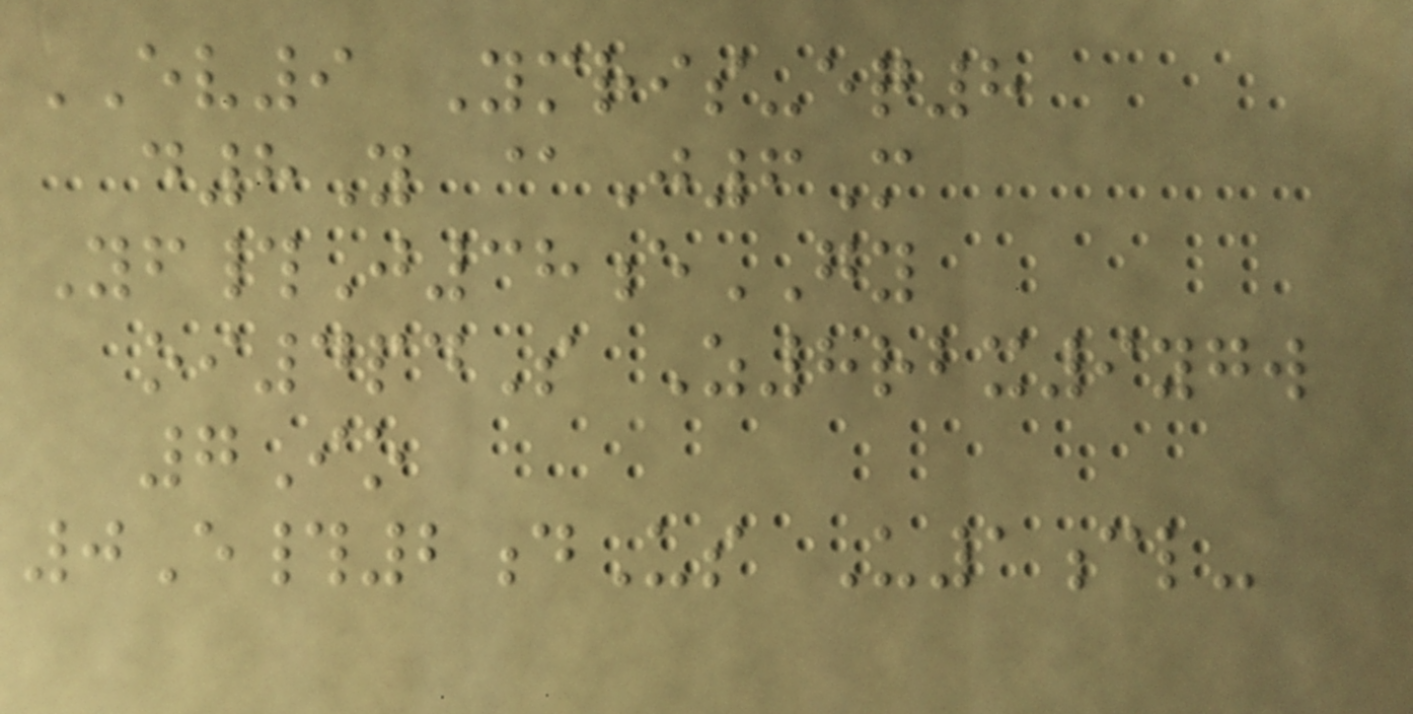EV9 Ymris-eq8
d8Y @J6M
Yf#J38eGY
oi4pdS Z8rbx9ygw
7Io
0E#2dUs U1cl-
